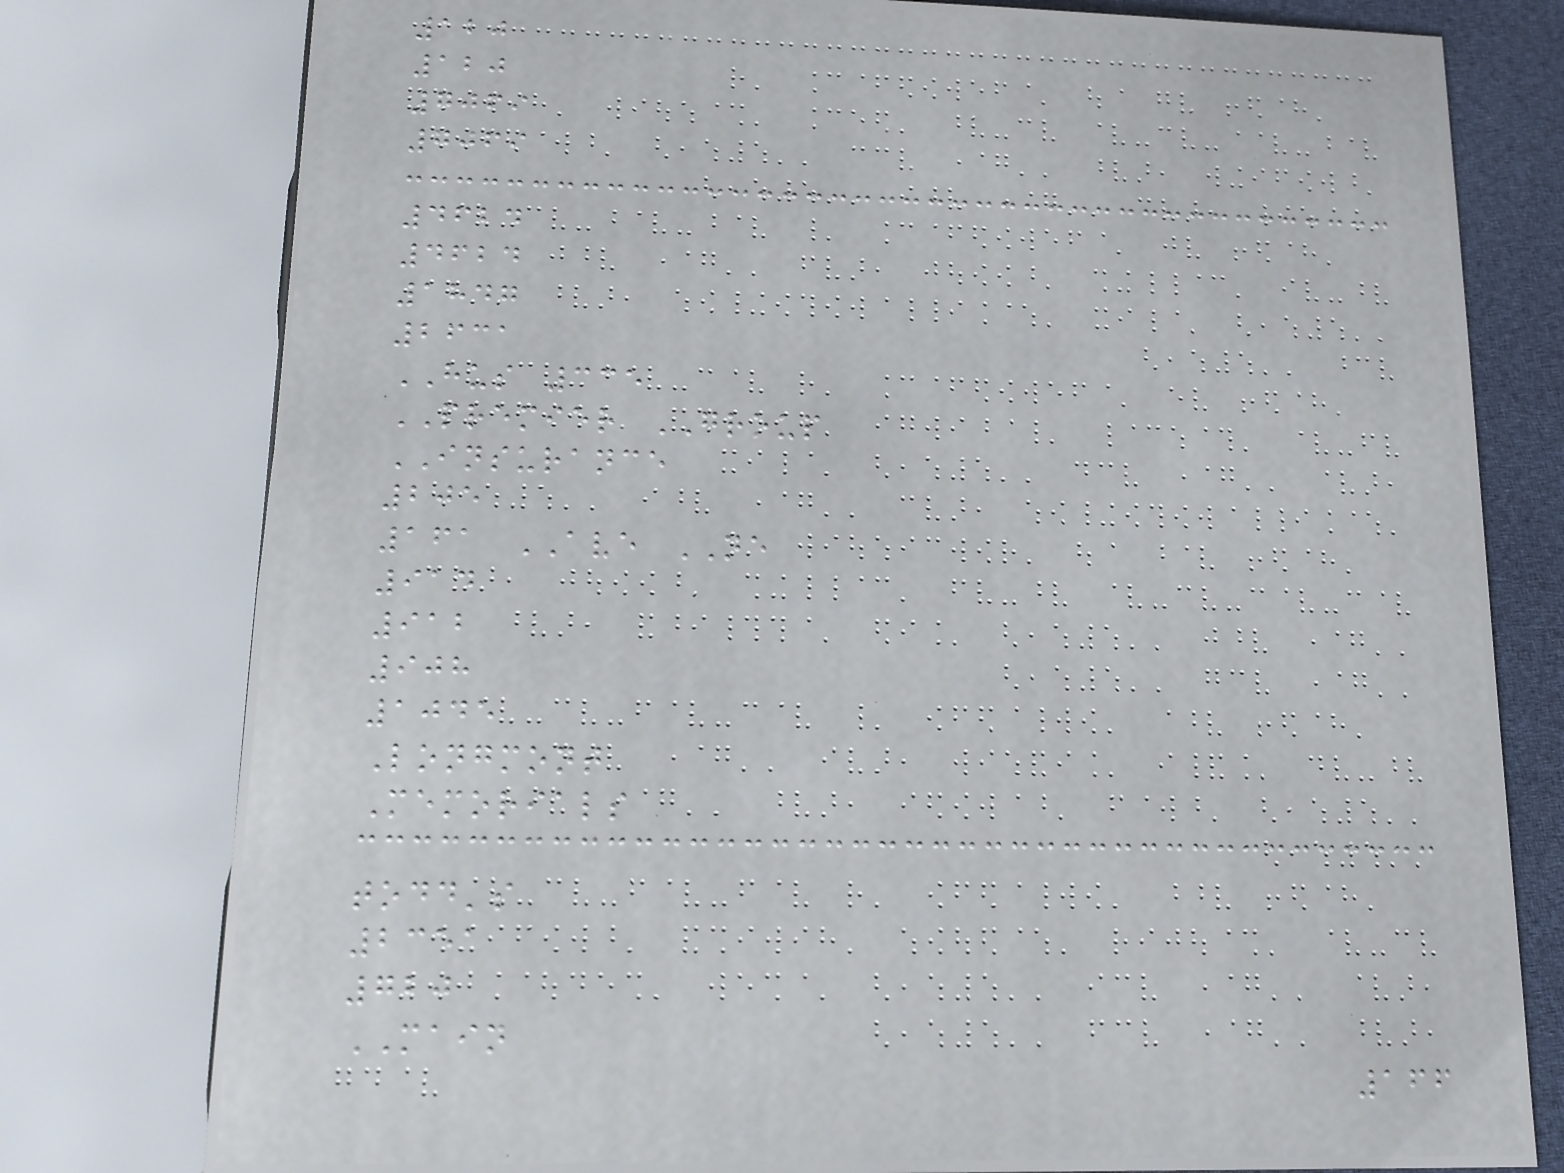120
120
7069
7069
4624
4624
1847
2631
HUS 335
PREMIER GROUP
INSURANCE
205
161 AVE NE
914
912
908
1045
Longmont
Memorials
todd's
2351
720
MAIN
166
